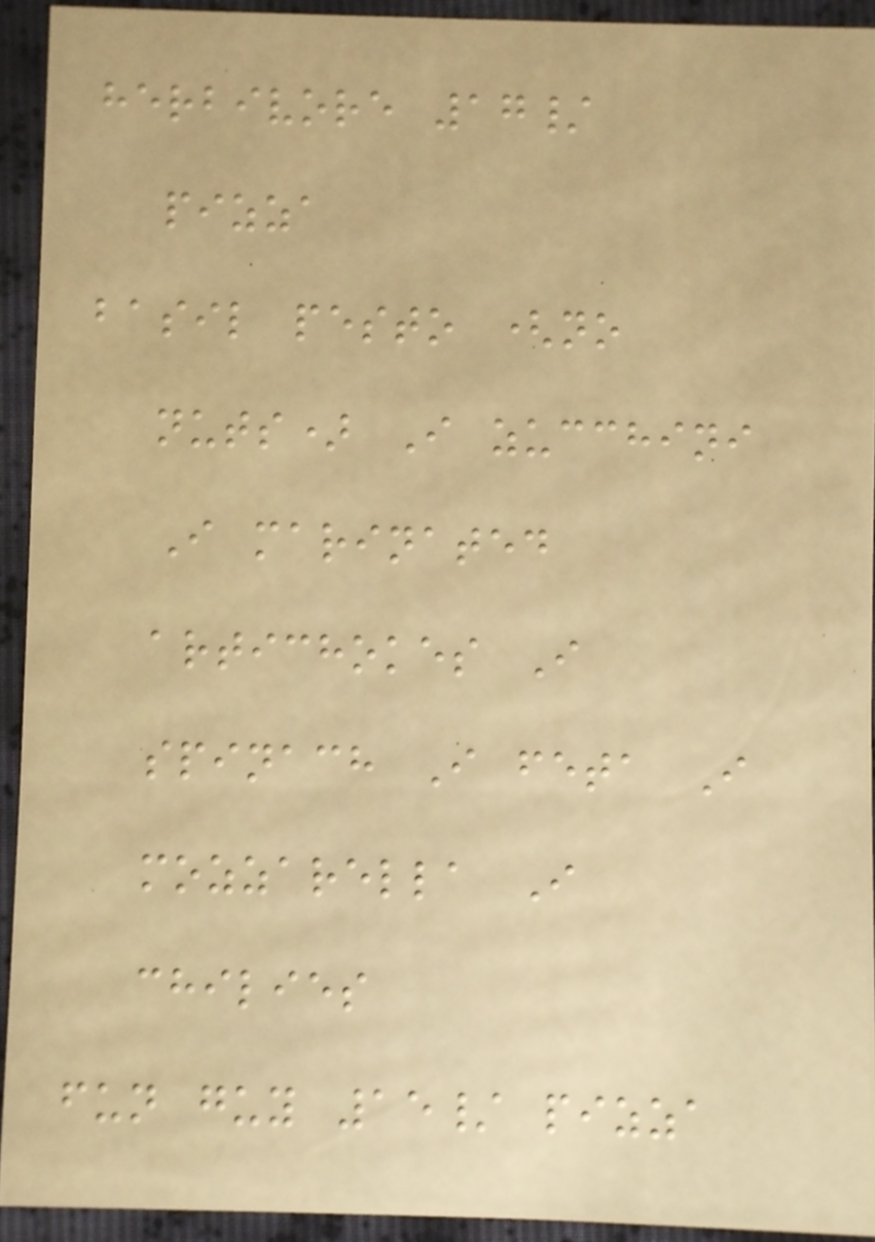herbivore 17/
pizza
basil pesto (no
nuts) I zucchini
I marinated
artichokes I
spinach I feta I
mozzarella I
chilies
fun guy 15/ pizza
